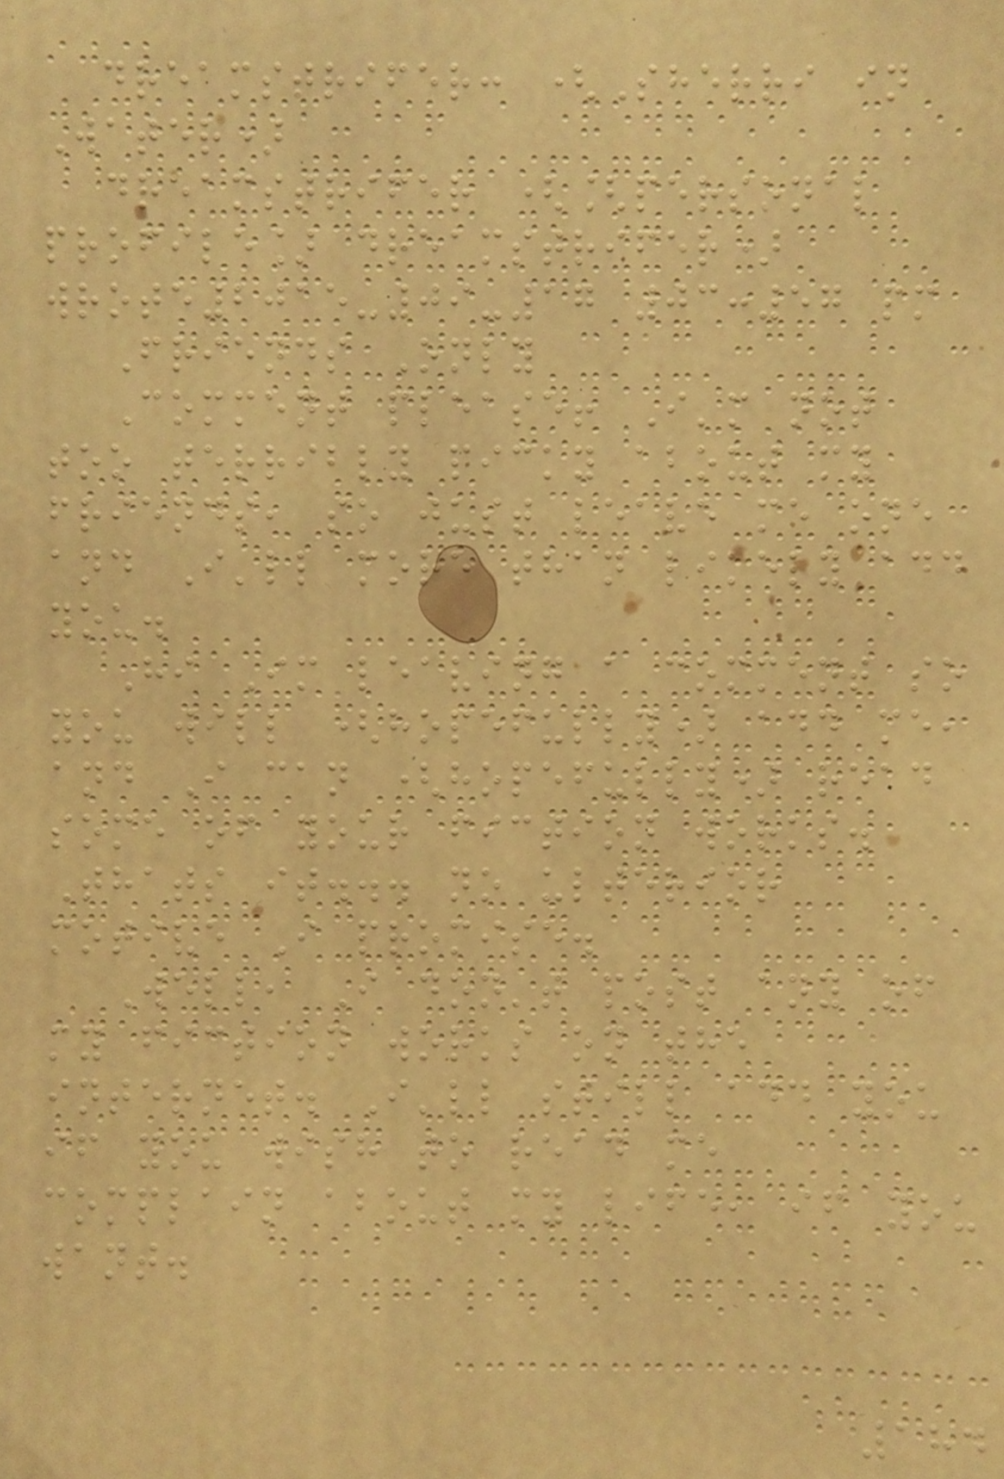dreamstrifer: (Sherri in
Water)
dreamstrifer ([personal
profile] dreamstrifer)
wrote2015-09-17 03:57 pm
Friends Only
Comment please! I'm not
too terribly picky about my
friends, so just leave me one
and I'll more than likely add
you.
Hi Im leaving a comment so
you will (hopefully) add me,
and I can (hopefully) read
some of your fiction works.
Thats it... no ulterior
motive I promise.
Well, I don't post any of
my fiction works on the
internet. I'll still add you
if you wish to read me
complain about my life, if you
want.
184
